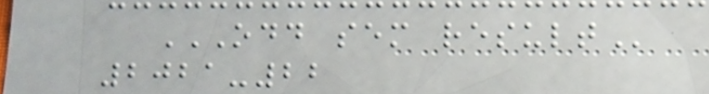ODD SEM RESULT
2021-22
